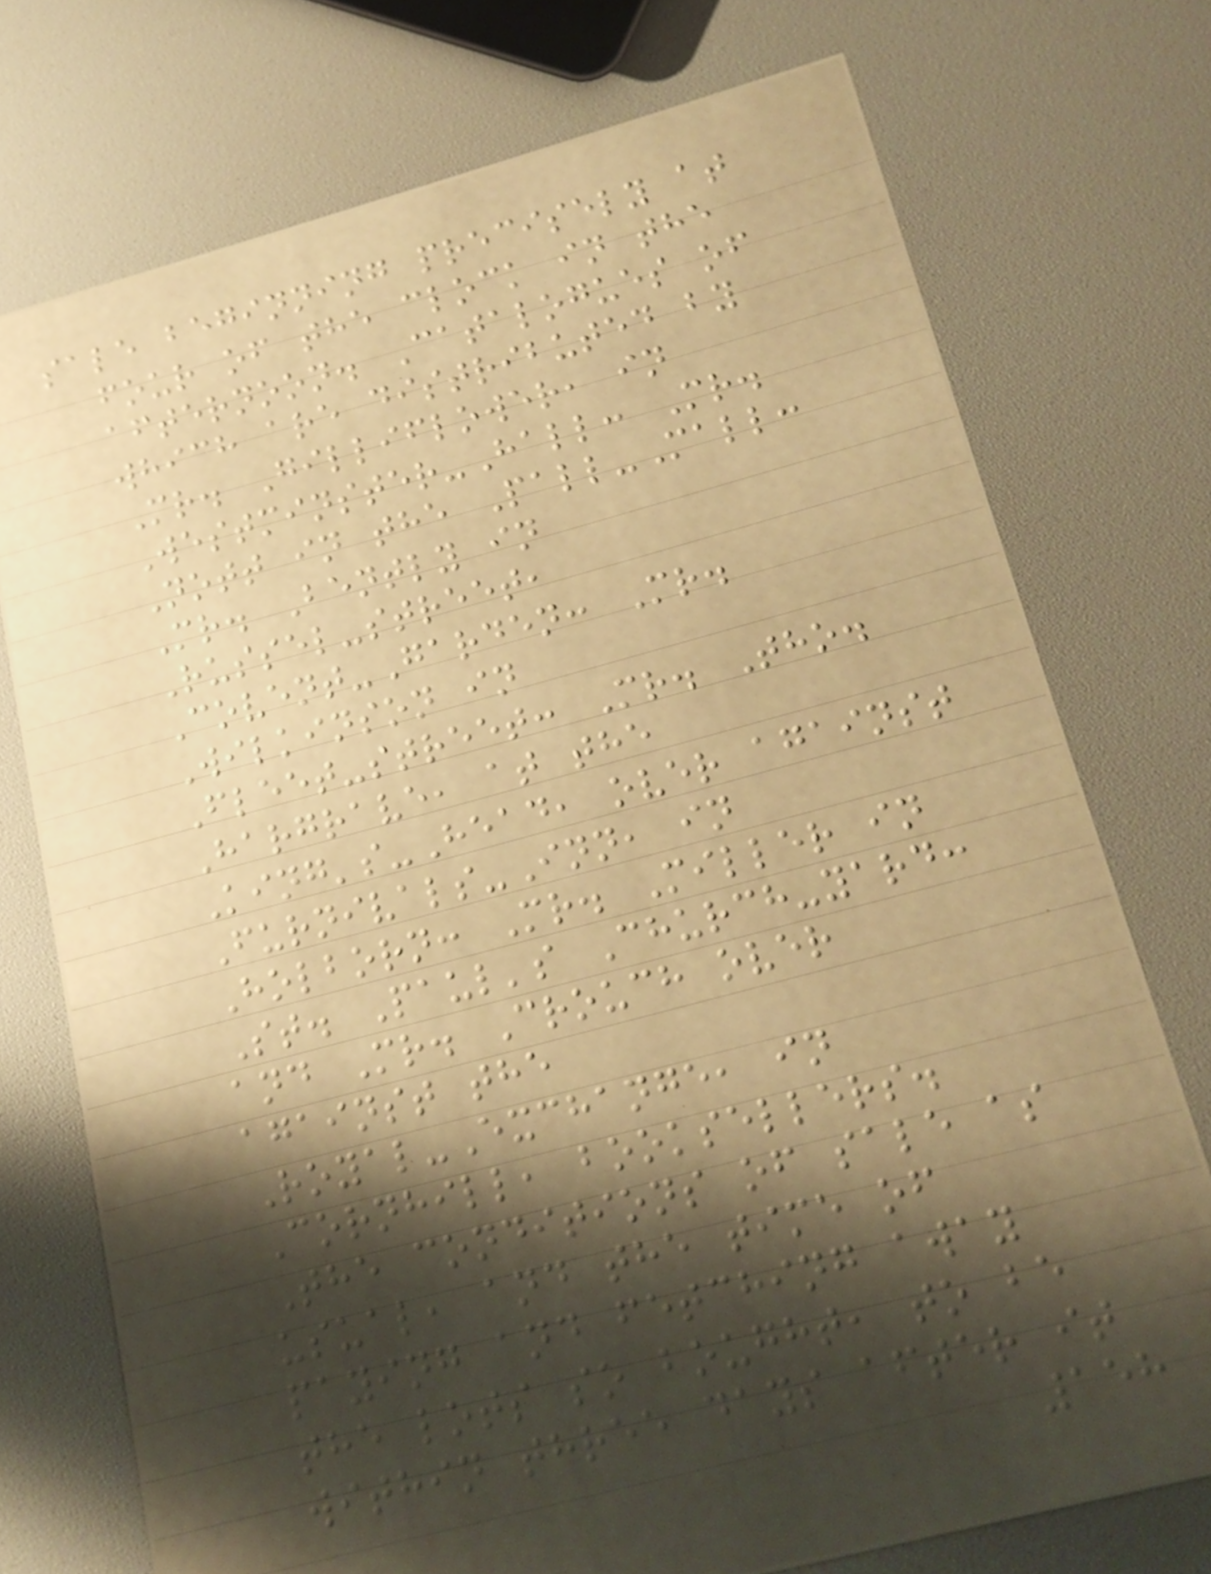sale beginning precisely at
four of the clock in the
afternoon. Catalogues of
which are distributed by
Mr. Gilliflower, in
Westminster-Hall: Mr.
Nott in the Pall-Mall:
Mr. Bently in
Russel-street,
Covent-Garden: Mr.
Wilkinson in
Fleet-street: Mr. Tho.
Hargrave, at the
King's-Head, over against
Furnivals-Inn, in
Holborn: Mr. Miller in
St. Paul's Church-yard:
and Mr. Crouch over
against the
Royal-Exchange, in
Cornhill, booksellers.
The conditions of sale as
usual, and the time of
paying and fetching away
the lots so bought, to be
within three days after it
158
